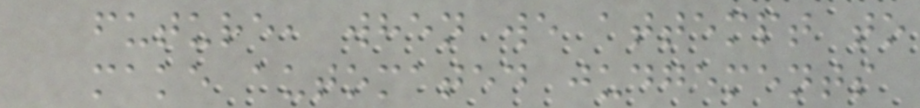future, when we attempt to
make automated judgements
